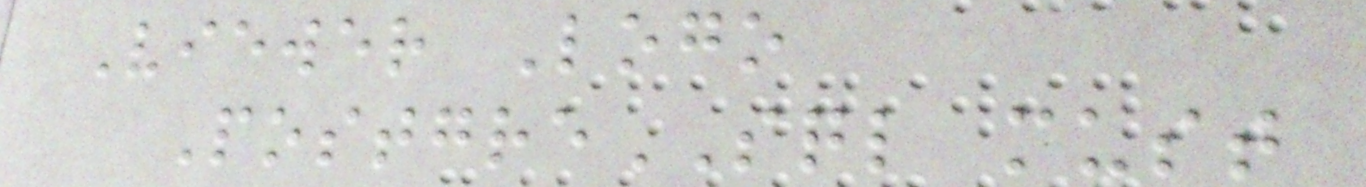Viewer Logo
PostgreSQL must
